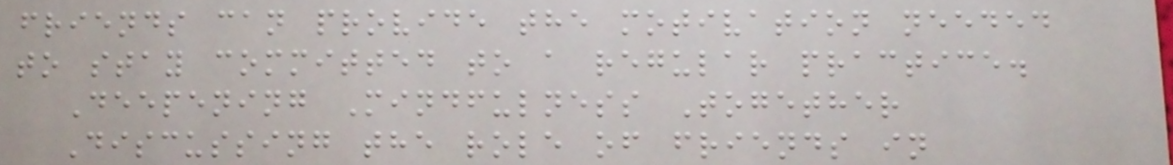friends can provide the motivation needed
to stay committed to a regular practice.
Deepening Mindfulness Together
Discussing the role of friends in
